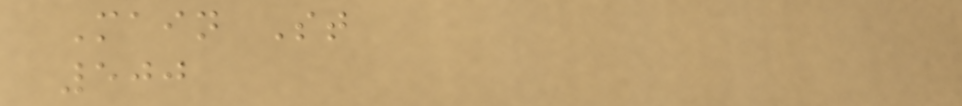Main St
500
